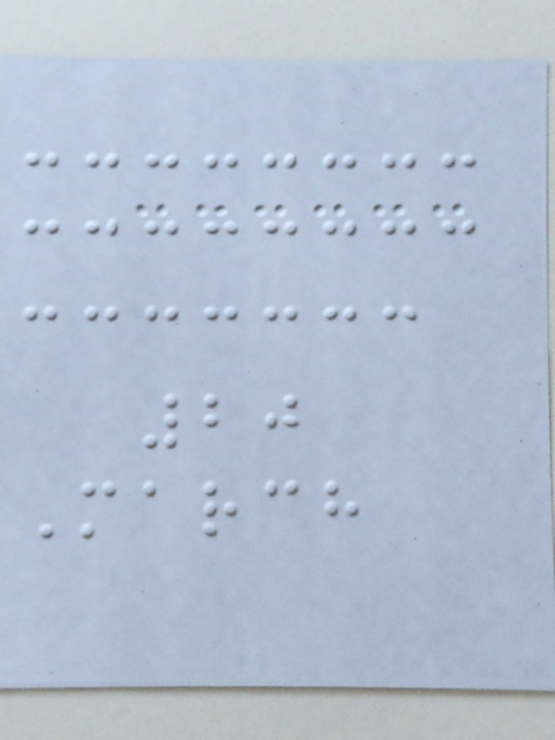20
March
